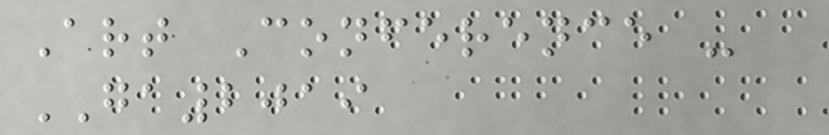Art Conference -
GA2019
